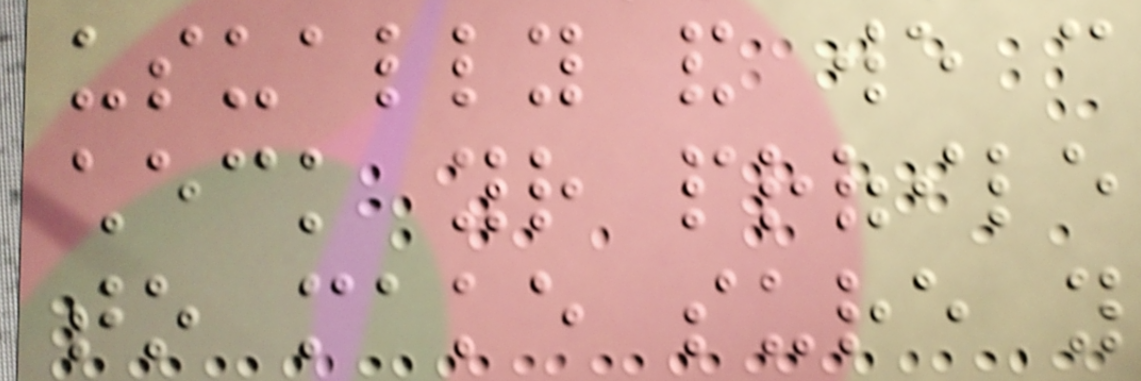usually and we can
check your profile
to make sure you
